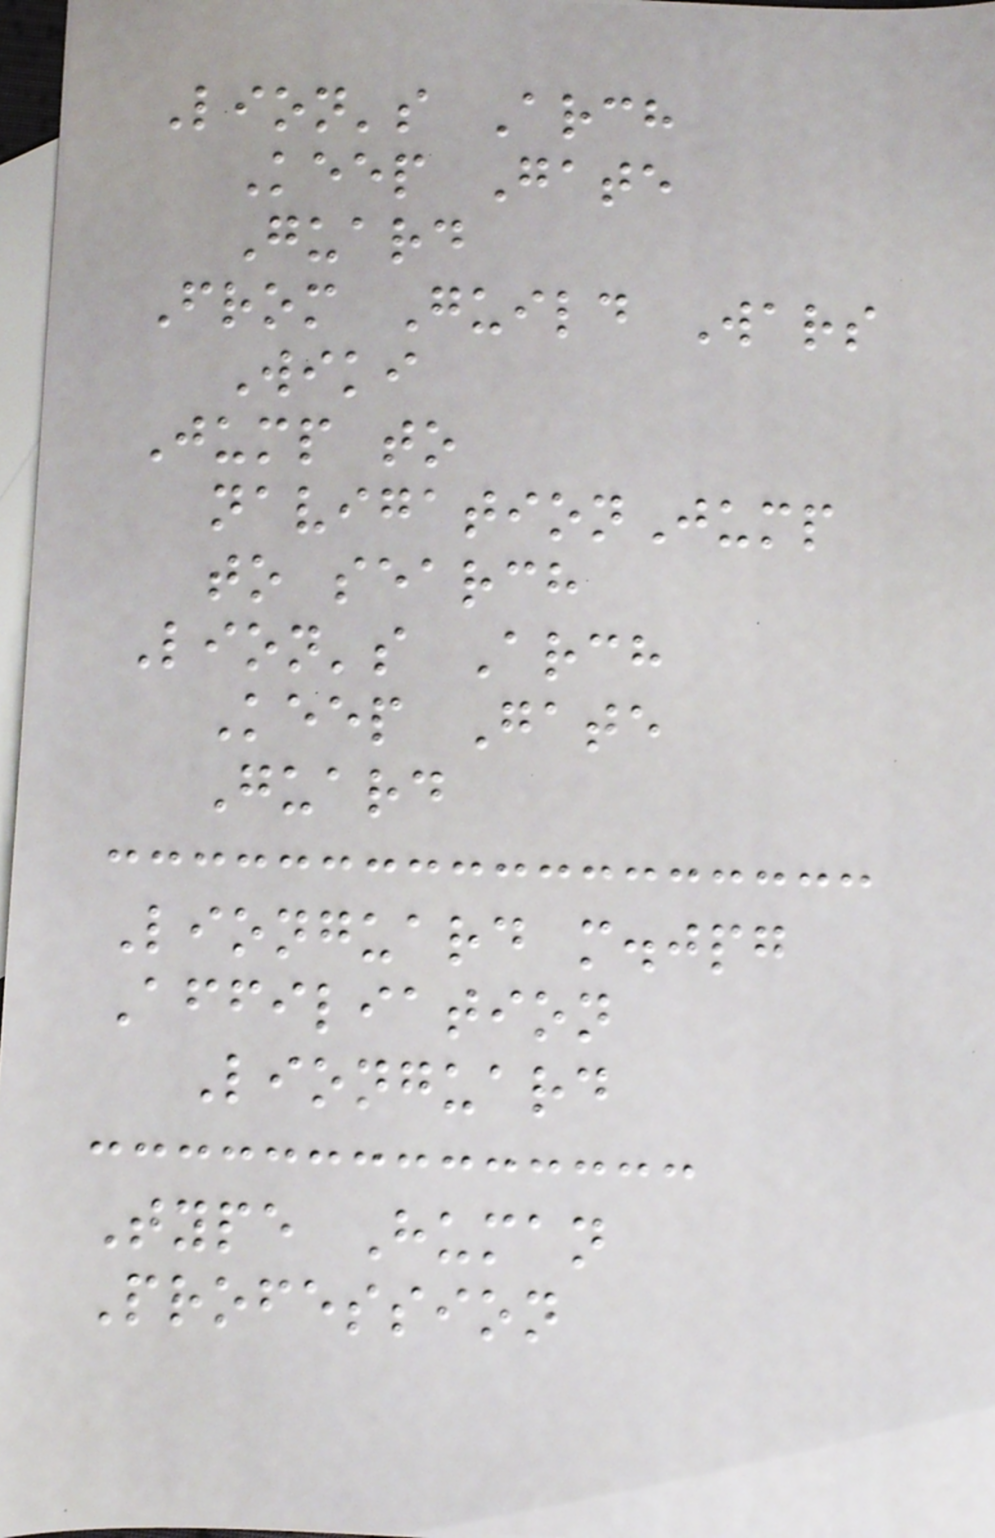Lion's Arch
Keep Gate
Guard
From Guild Wars
Wiki
Jump to
navigationJump
to search
Lion's Arch
Keep Gate
Guard
Lionguard m.jpg
Affiliation
Lionguard
Type Human
Profession
